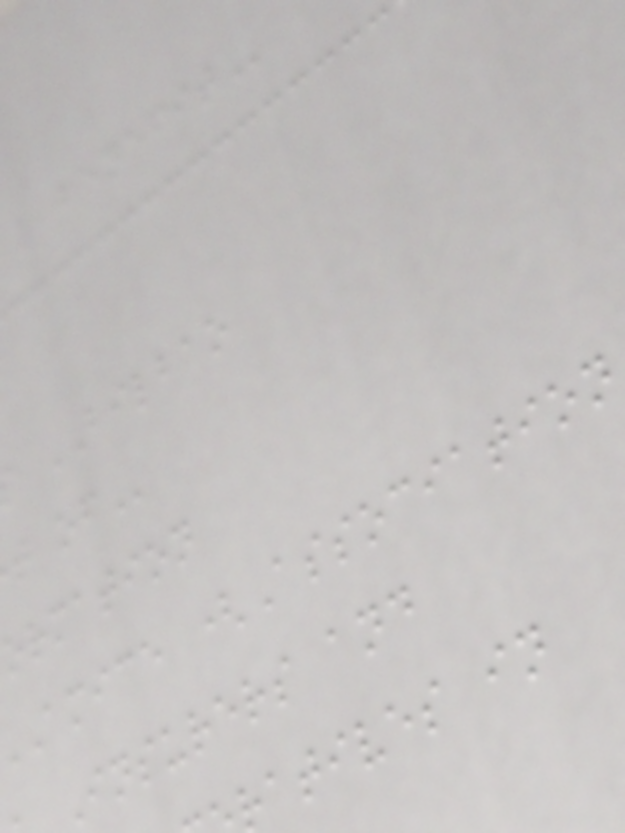BILBAO
ormation
amice (Association
Insurers and
ratives in
